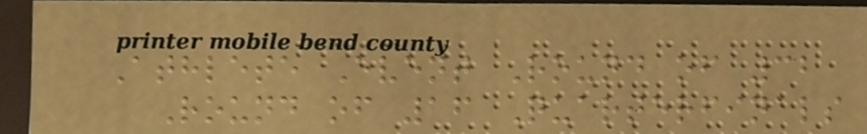Athlete Event Round of 32
Round of 16 Quarterfinals
